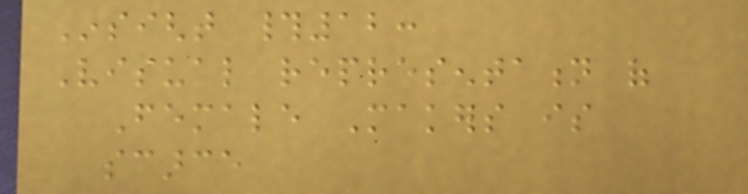Insight #12:
Visual representation of
Female Makers is
scarce
